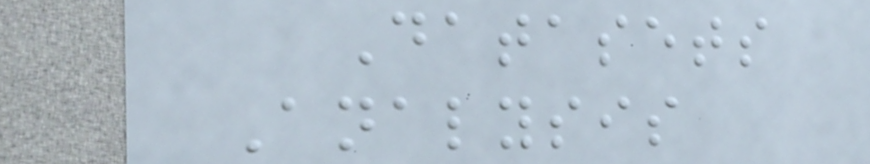Datasets
Analysis
